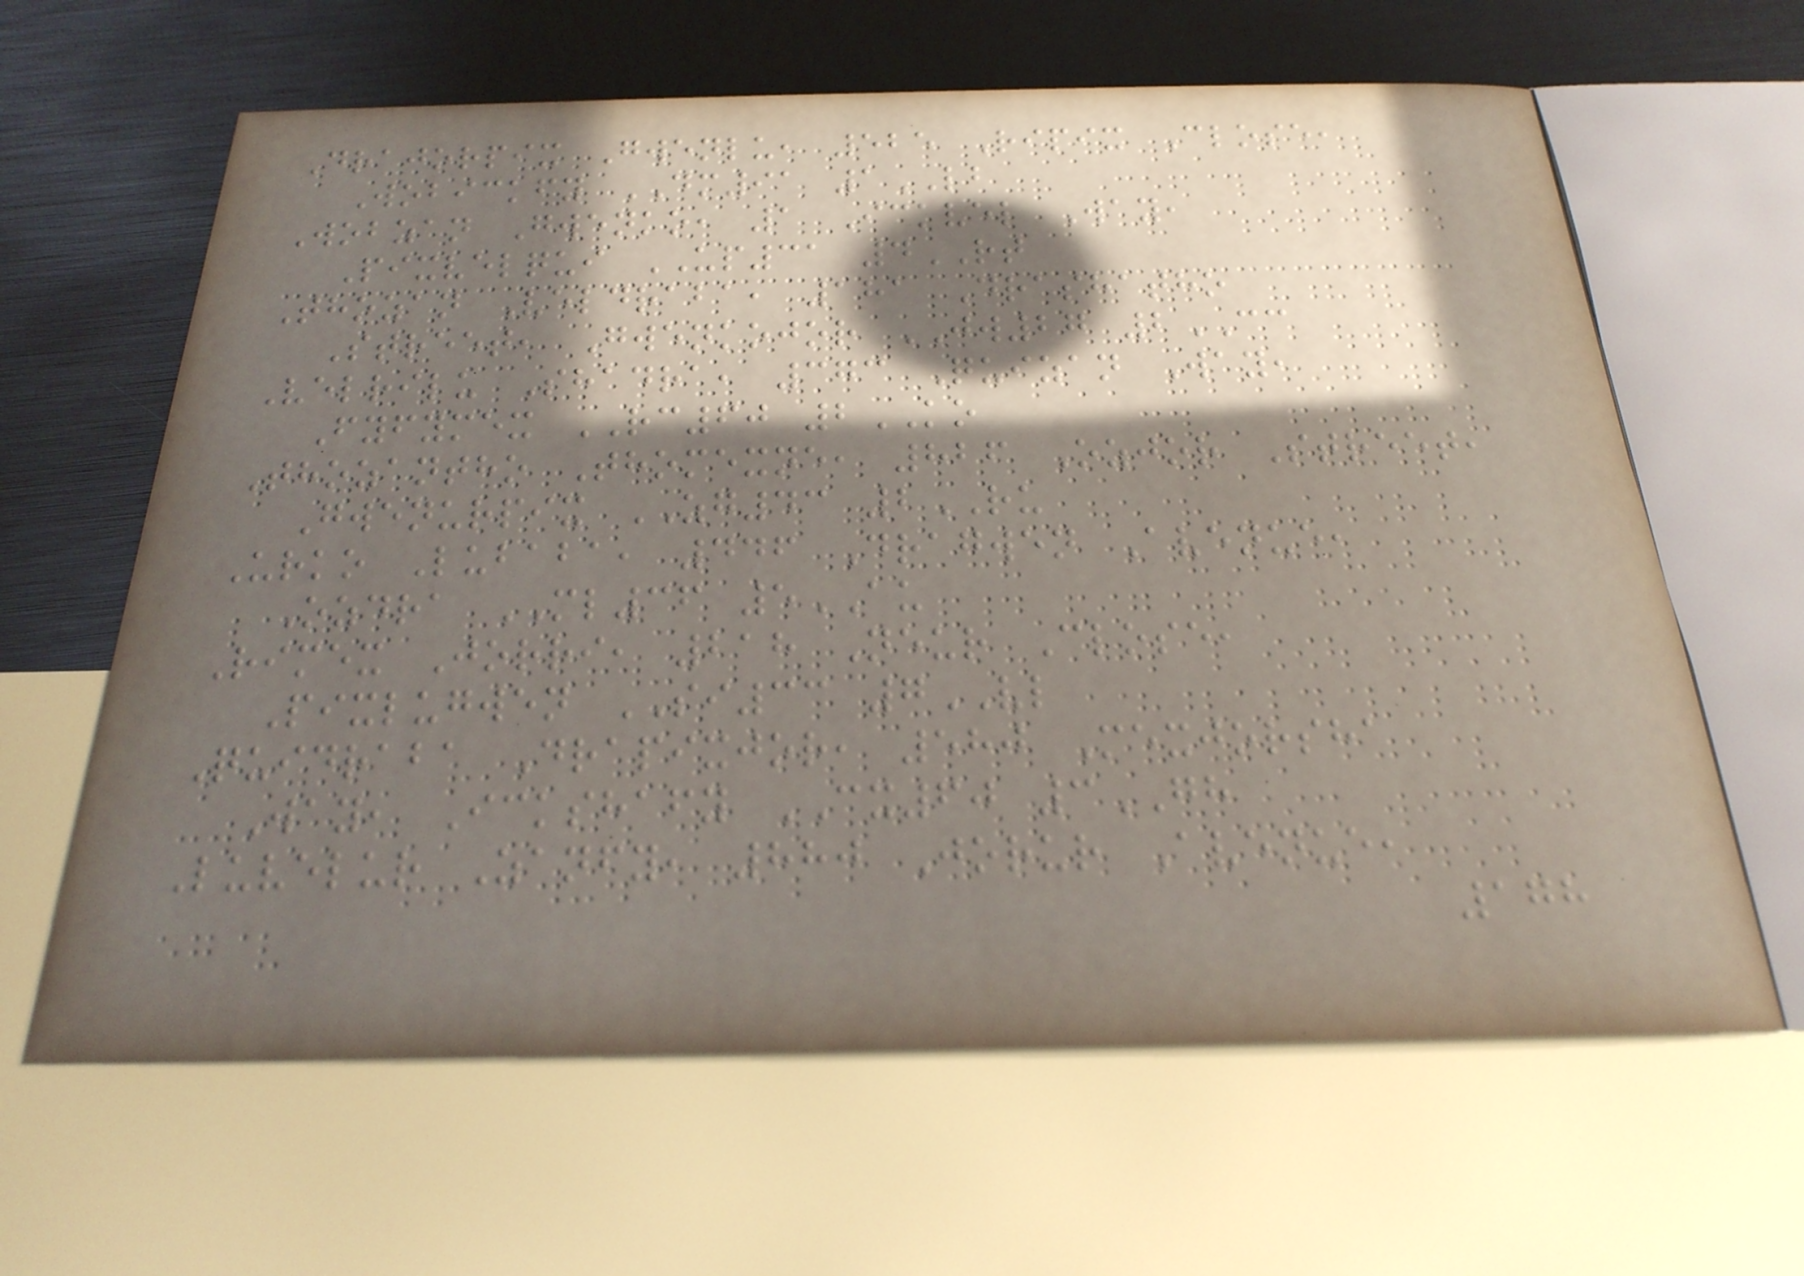Drajorpix Gwenlu, 525 Ripix Close,
Wobickfy DM91 1LB
Wobzan Gwenko, 1 Ickvel Way,
Pixvelqui UP31 4RT
Thozan Veldraba, 181 Drashatho
Street, Gwenkojor JW27 2CC
Velrilu Shadra, 373 Quizan Way,
Fyfymex RC60 2KO
Thozantho Thomexne, 826 Ozjor Street,
Gwenurpix ZG43 2RU
Urko Lubaba, 446 Dragwen Avenue,
Ozdra ML36 5AU
Rimex Jorri, 218 Neur Close,
Pixlugwen SI33 7VL
Quidraba Drapixjor, 580 Mexjorsha
Way, Ickshafy CX60 3GH
Luvelur Zanfy, 880 Jorur Avenue,
178
